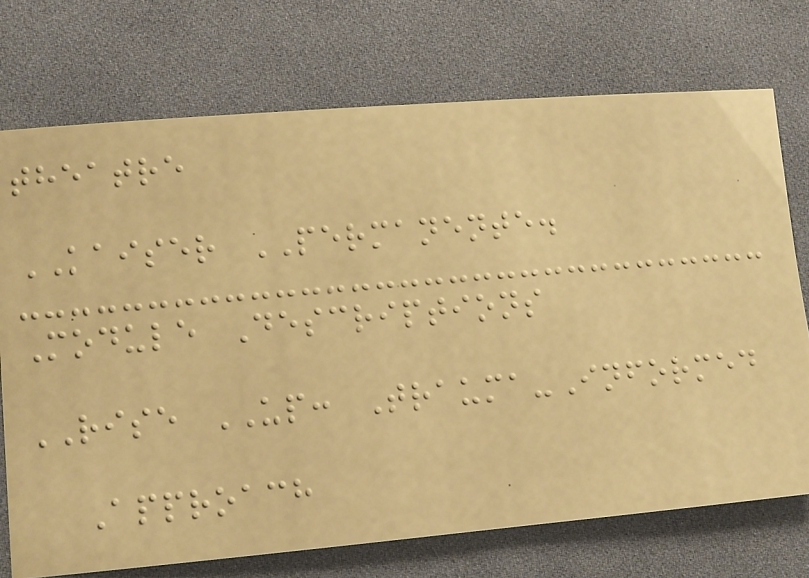theatre
KAISER PERMANENTE.
Module Descriptions
RISE UP: Trauma-Informed
Approach
